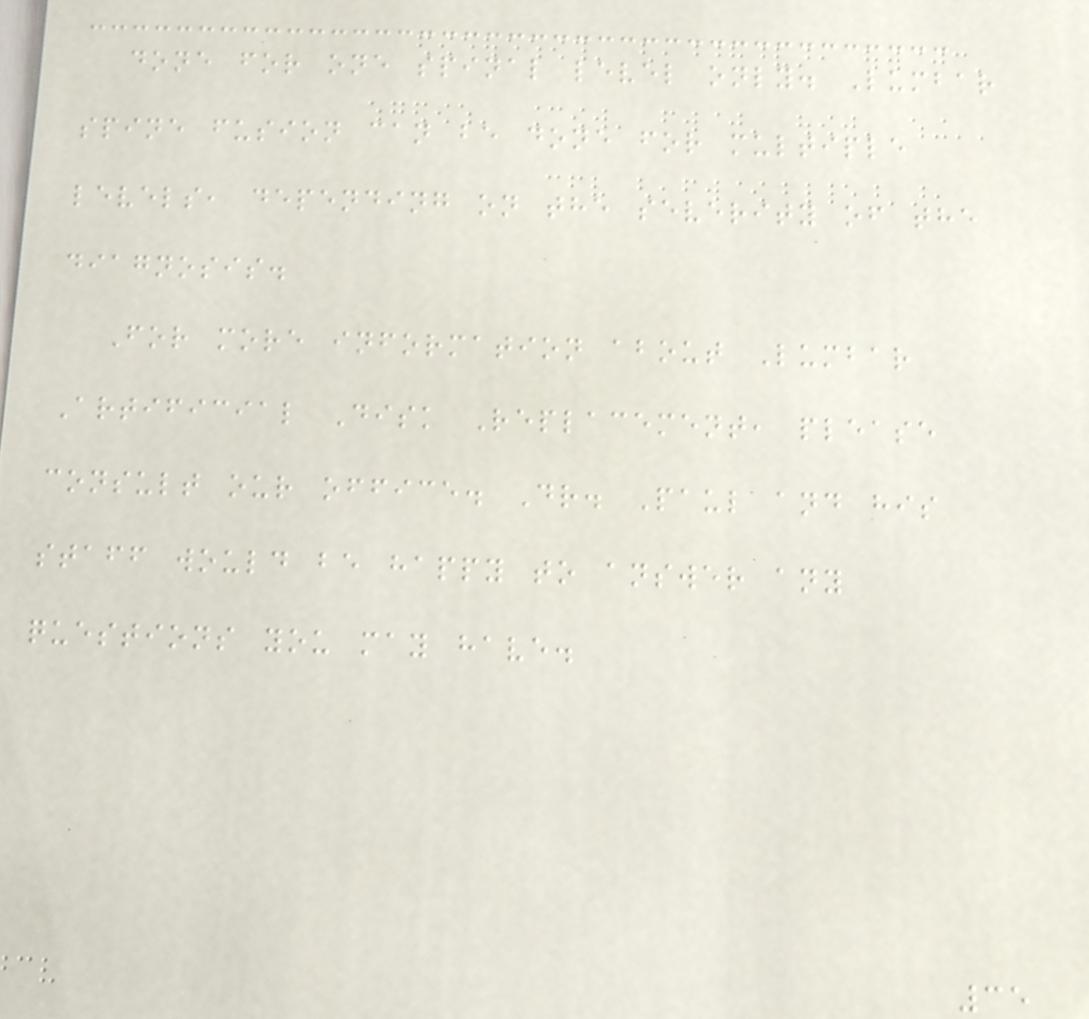done for one spinal level only. Lumbar
spine fusion can be done for multiple
levels, depending on the severity of the
diagnosis.
For more information about Lumbar
Artificial Disk Replacement, please
consult our office. Dr. Paul and his
staff would be happy to answer any
questions you may have.
35
